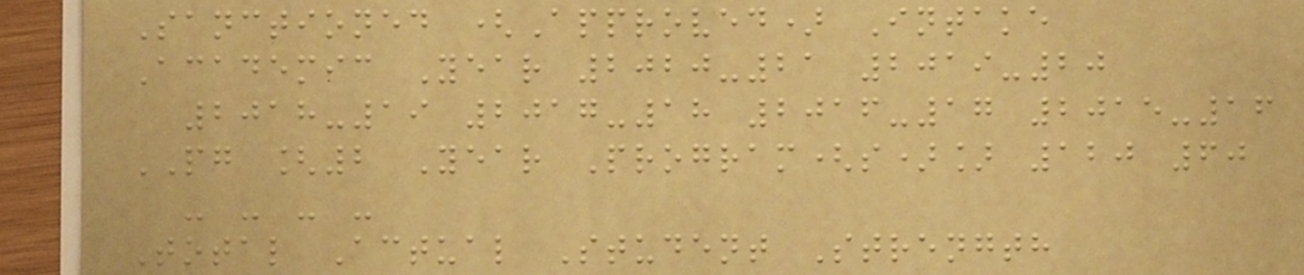Sanctioned (Approved) Intake
Academic Year 2020-21 2019-20
2018-19 2017-18 2016-17 2015-16
PG [2 Year Program(s)] 120 60
- - - -
Total Actual Student Strength
